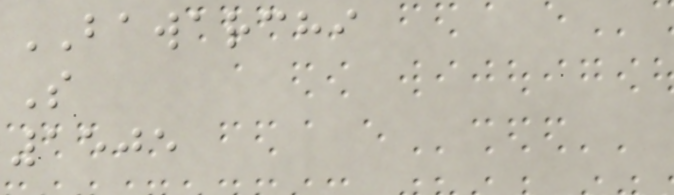BAWARCHI
S
1505
